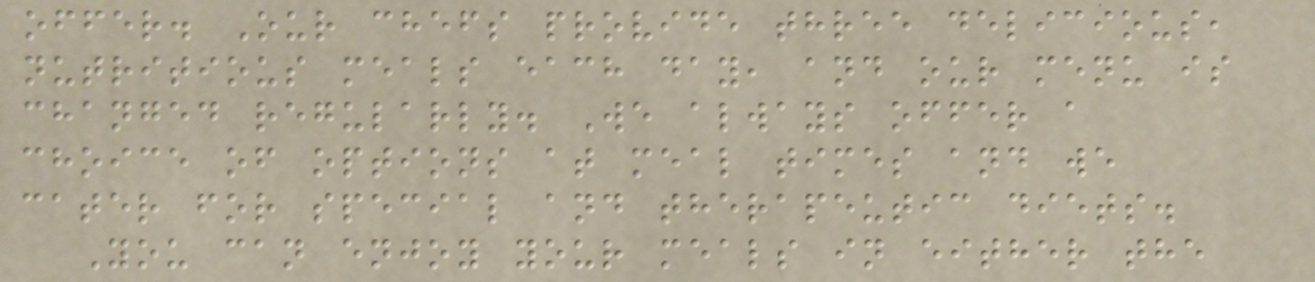offer. Our chefs provide three delicious,
nutritious meals each day, and our menu is
changed regularly. We always offer a
choice of options at meal times and we
cater for special and therapeutic diets.
You can enjoy your meals in either the
